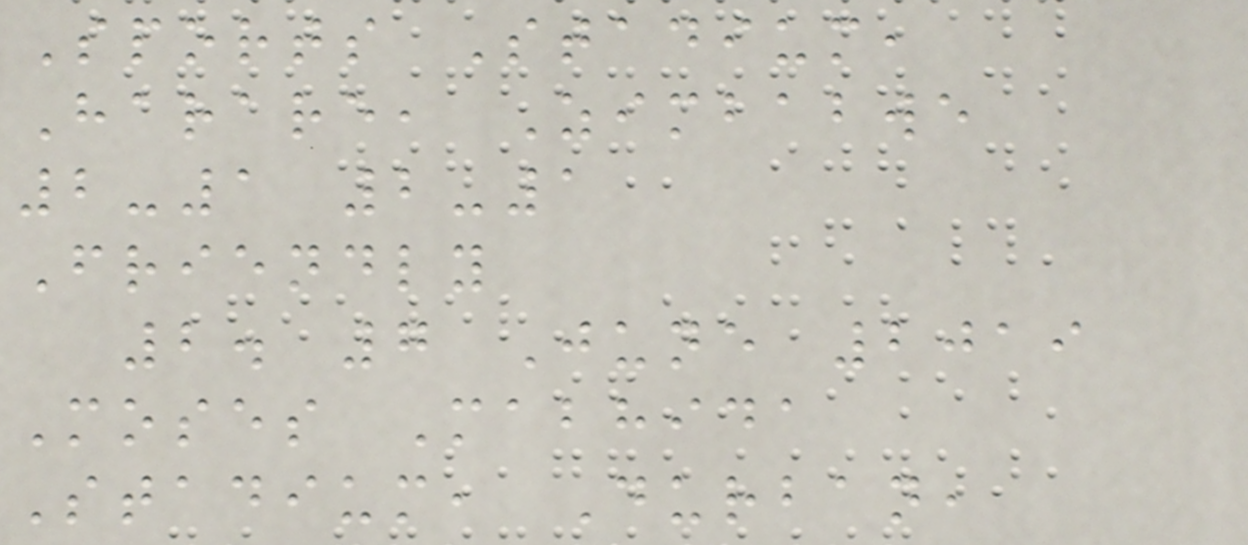Sports Stadium,
Harare, Zimbabwe
2-1 2-1
Friendly
2. 7 June 2019
Moses Mabhida
Stadium, Durban,
